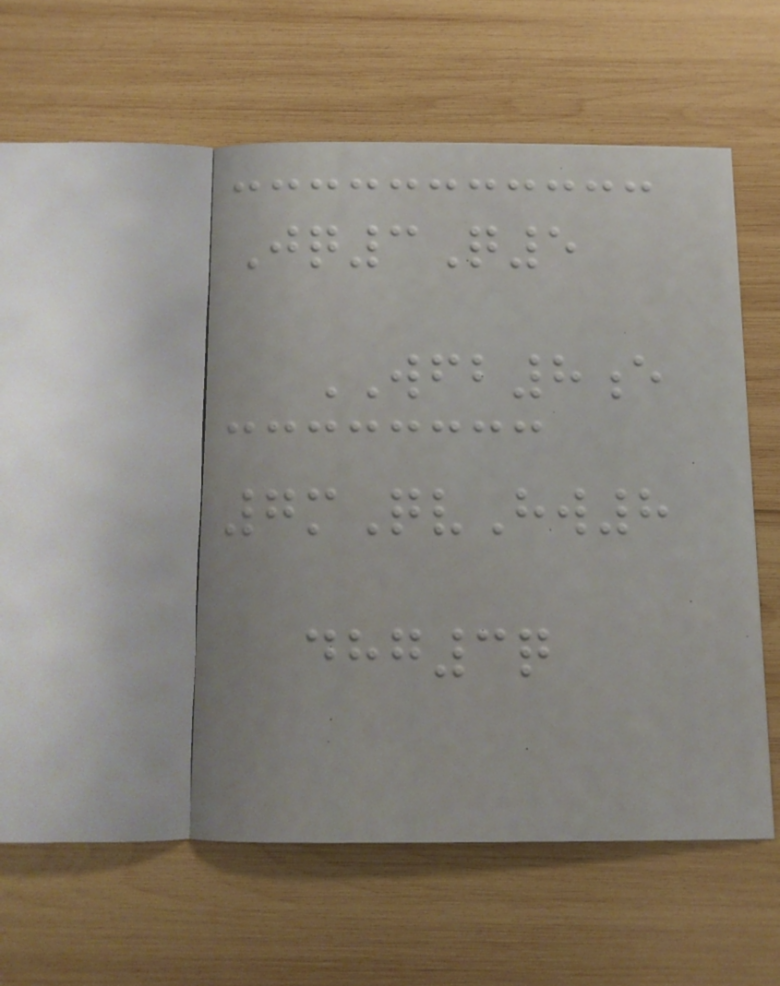Jq3Q5
WFB8e
7mQvHw8
dhg3q
